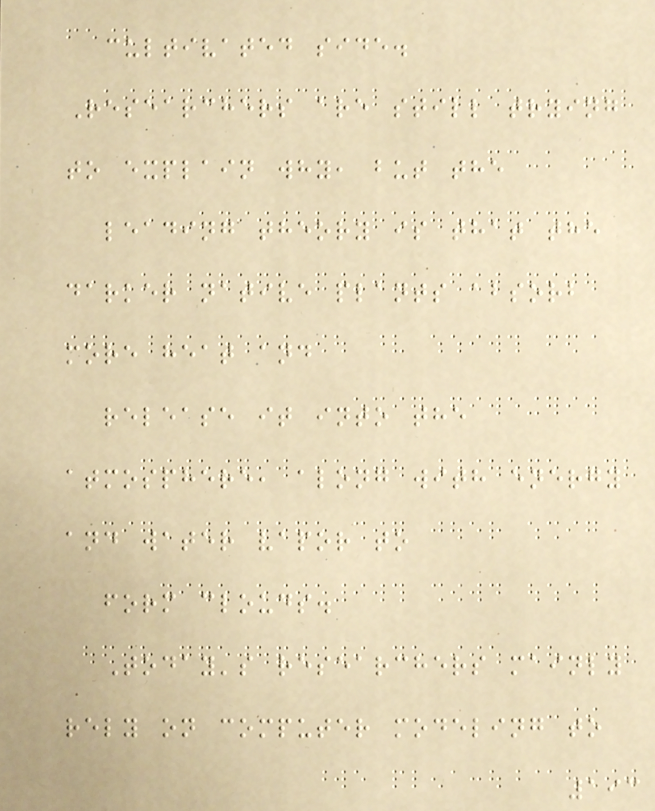cultivated side.
Researchers are still trying
to explain why, but the
leading theory is that the
darker native plants absorb
more heat and
release it into the
atmosphere, along with energy
and water vapor to
form clouds.
Today's researchers mainly
rely on computer modeling to
193
